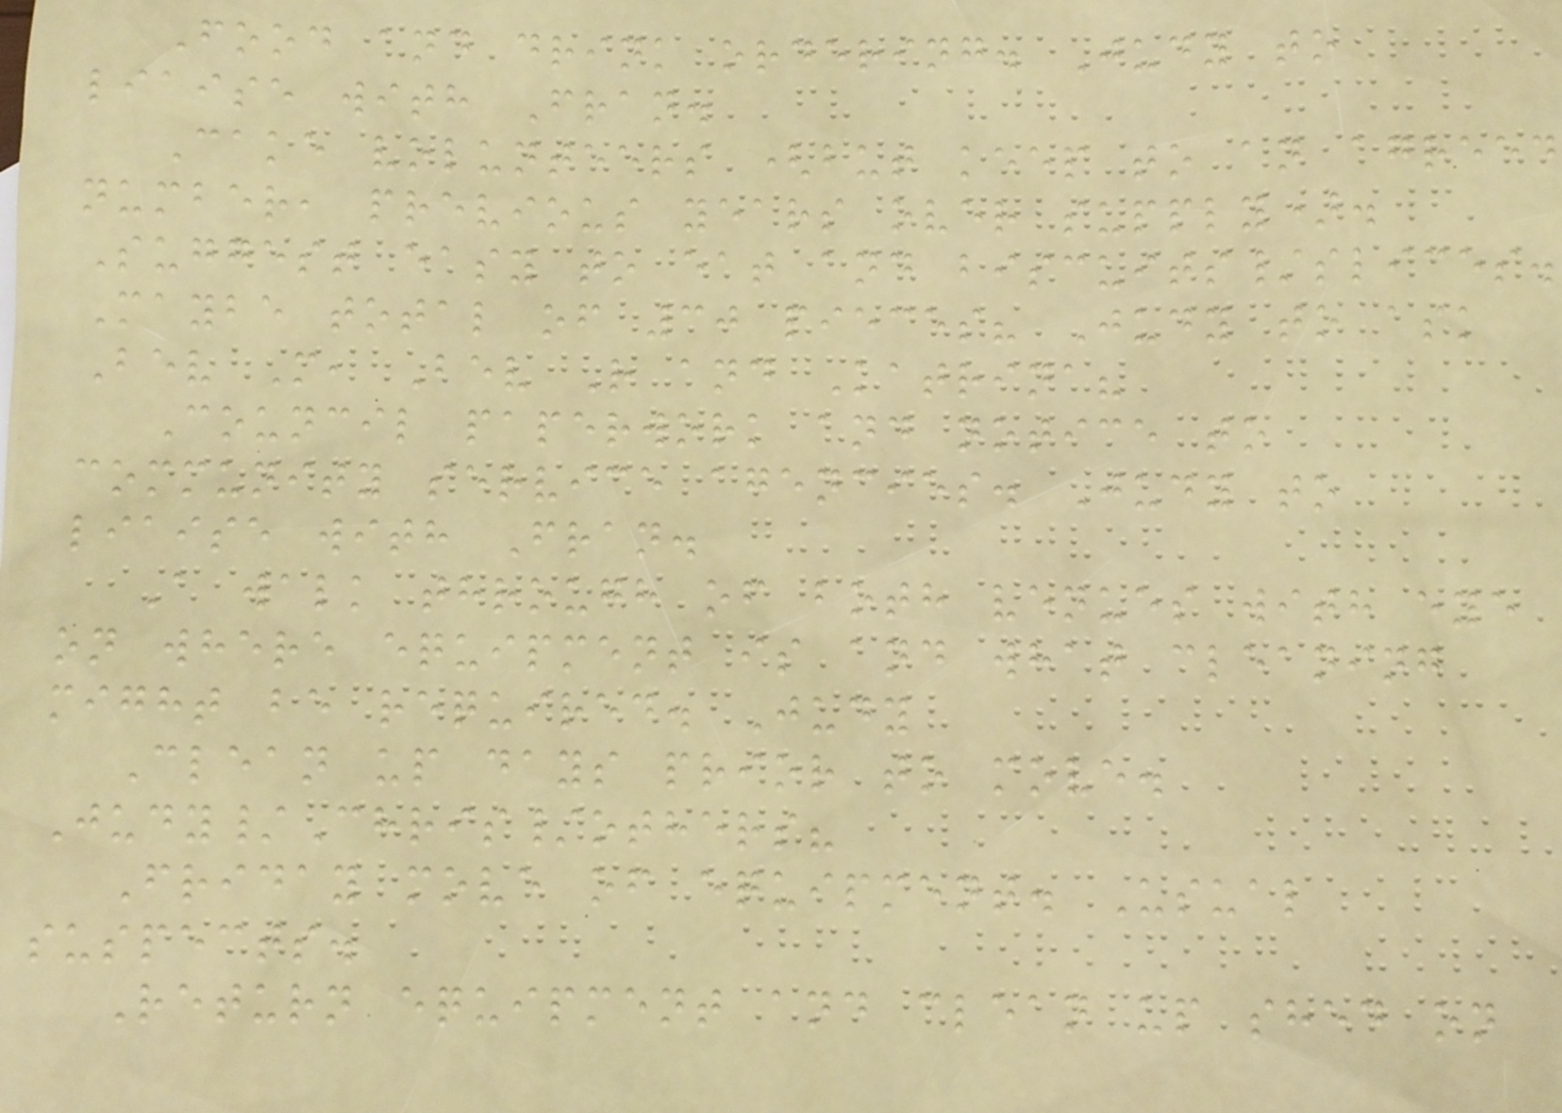Food and drink ordering. Judy to
liaise with Fran.
Cake volunteers (but keep to an agreed
number, previous years over supply).
Suggest easy to eat and biscuits/slices.
Maybe total of 30 pieces? Judy to ask
Bev M, Bev R and Katrina?
Council paperwork and notice to
community service agencies. Judy to
liaise with Fran.
A walk through of both venues with eye
on where equipment is and what cleaning
might be required. Judy
Clean up days prior to move.
Judy/Chris/others?
Friday move of equipment. Usual
suspects.
Return equipment and clean up shed on
